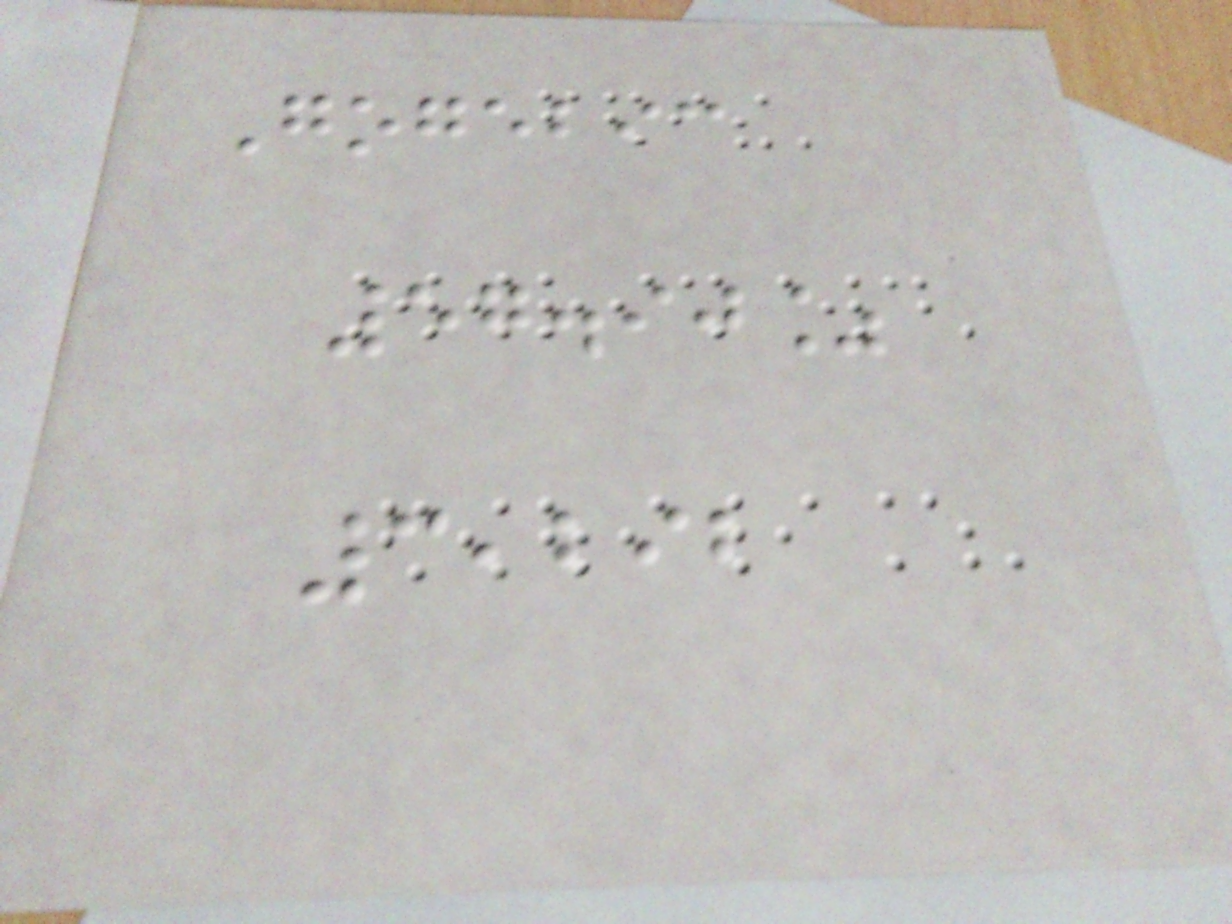Gogebic
57.90%
3,292
